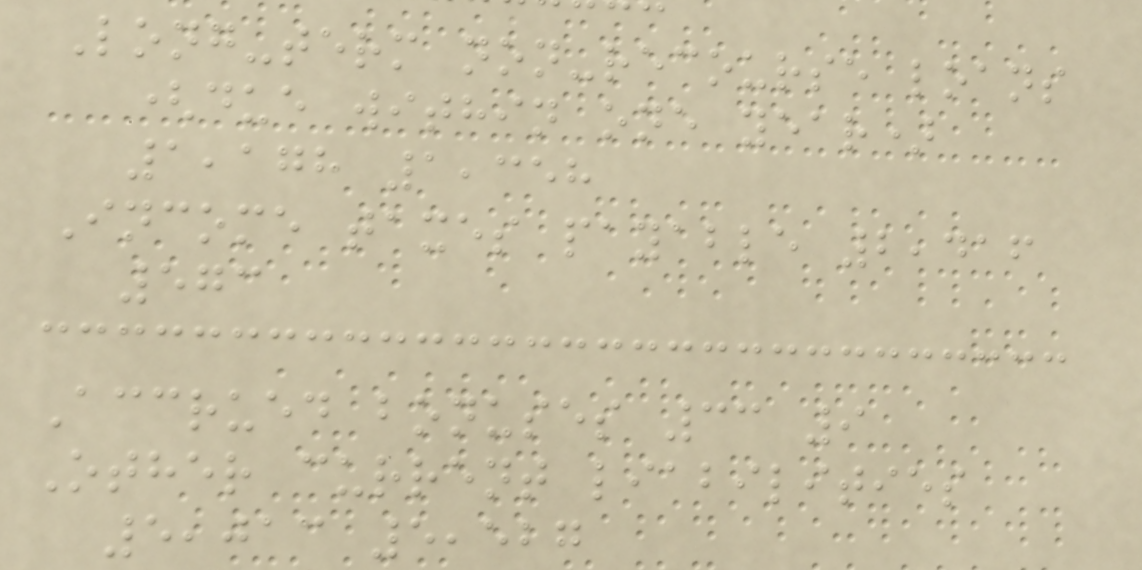Long-term non-recourse loans
(due within one year)
1,178 1,358
Income taxes payable 2,416
573
Accrued bonuses 33 9
Other current liabilities
5,013 5,527
